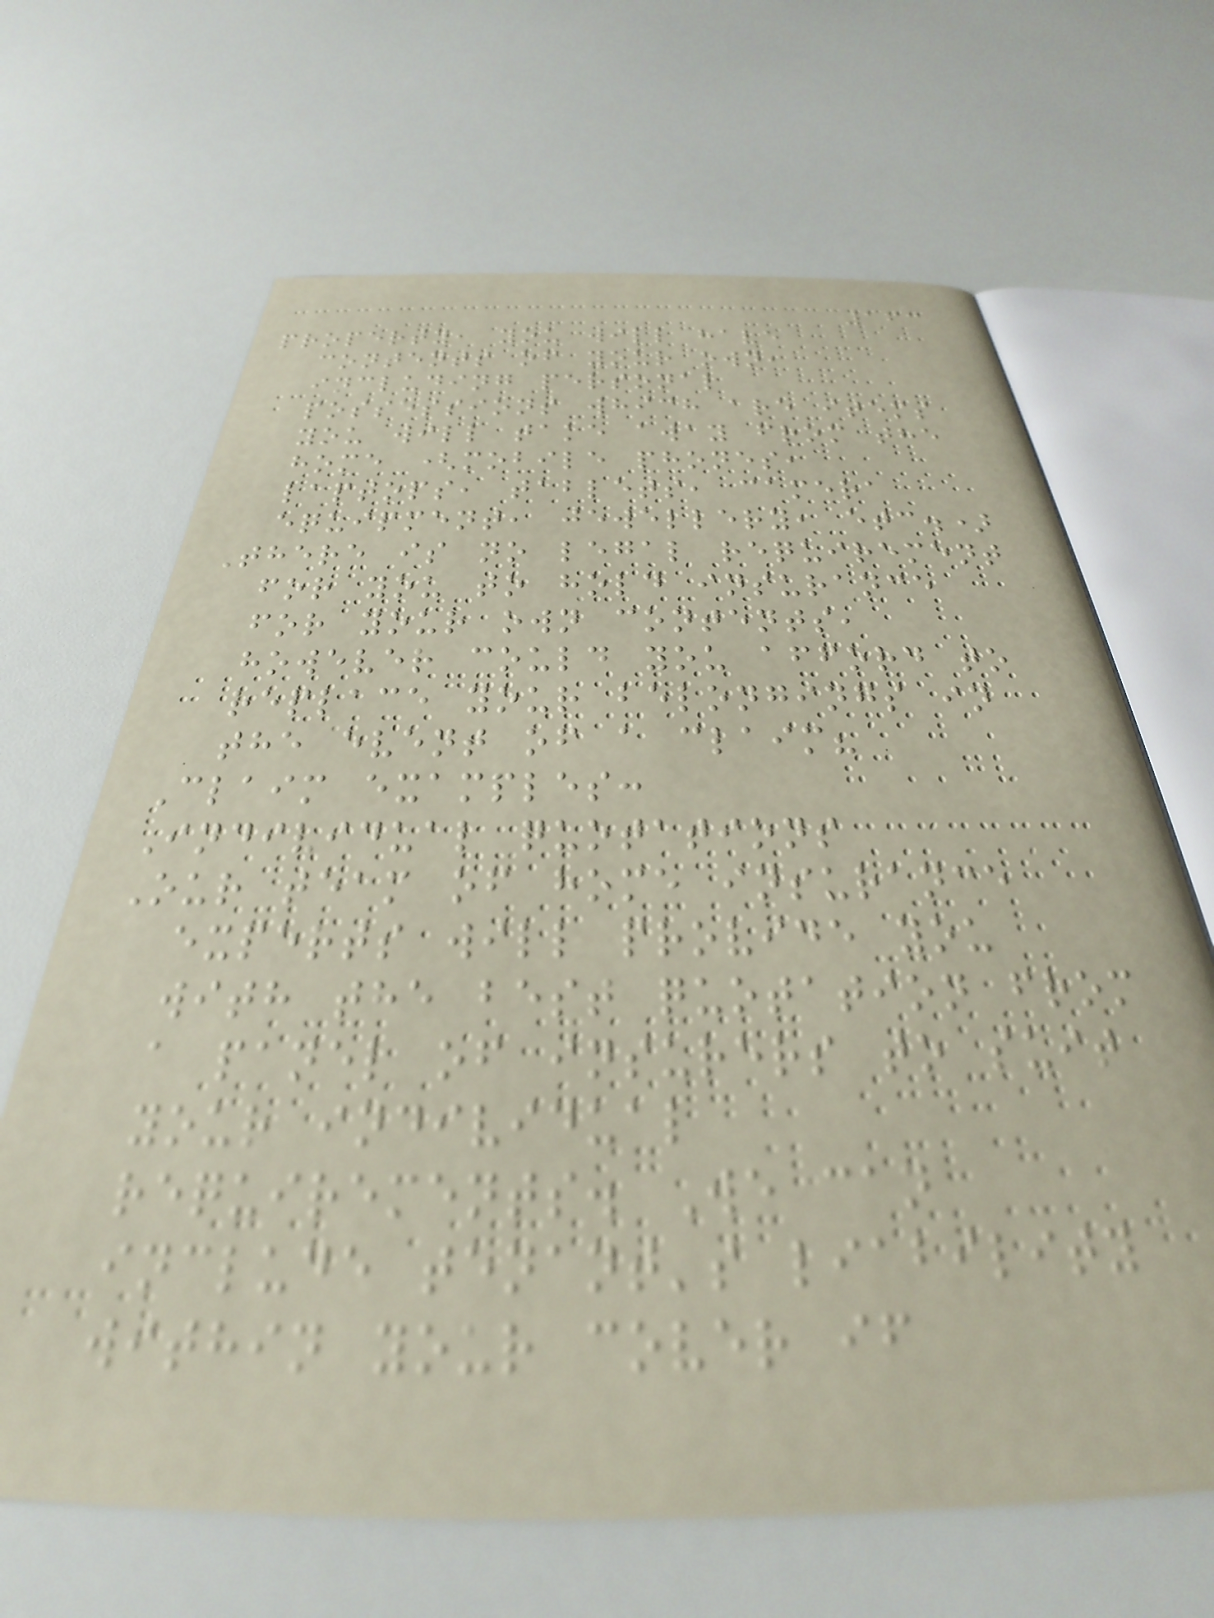163
property, you will have
contents of your own,
including personal
possessions which are items
you will take away from the
home (mobile phones,
laptops, tablets, camera
equipment, jewellery, etc.)
There is no legal requirement
for you to hold insurance
for your own contents,
however could you afford to
replace your belongings in
the event of a claim?
Claim examples:
Individual quotations
Our team of home insurance
experts will provide you
with the best quotation from
a panel of insurers to suit
your individual
requirements. We can
include tenant's liability
within your cover if
